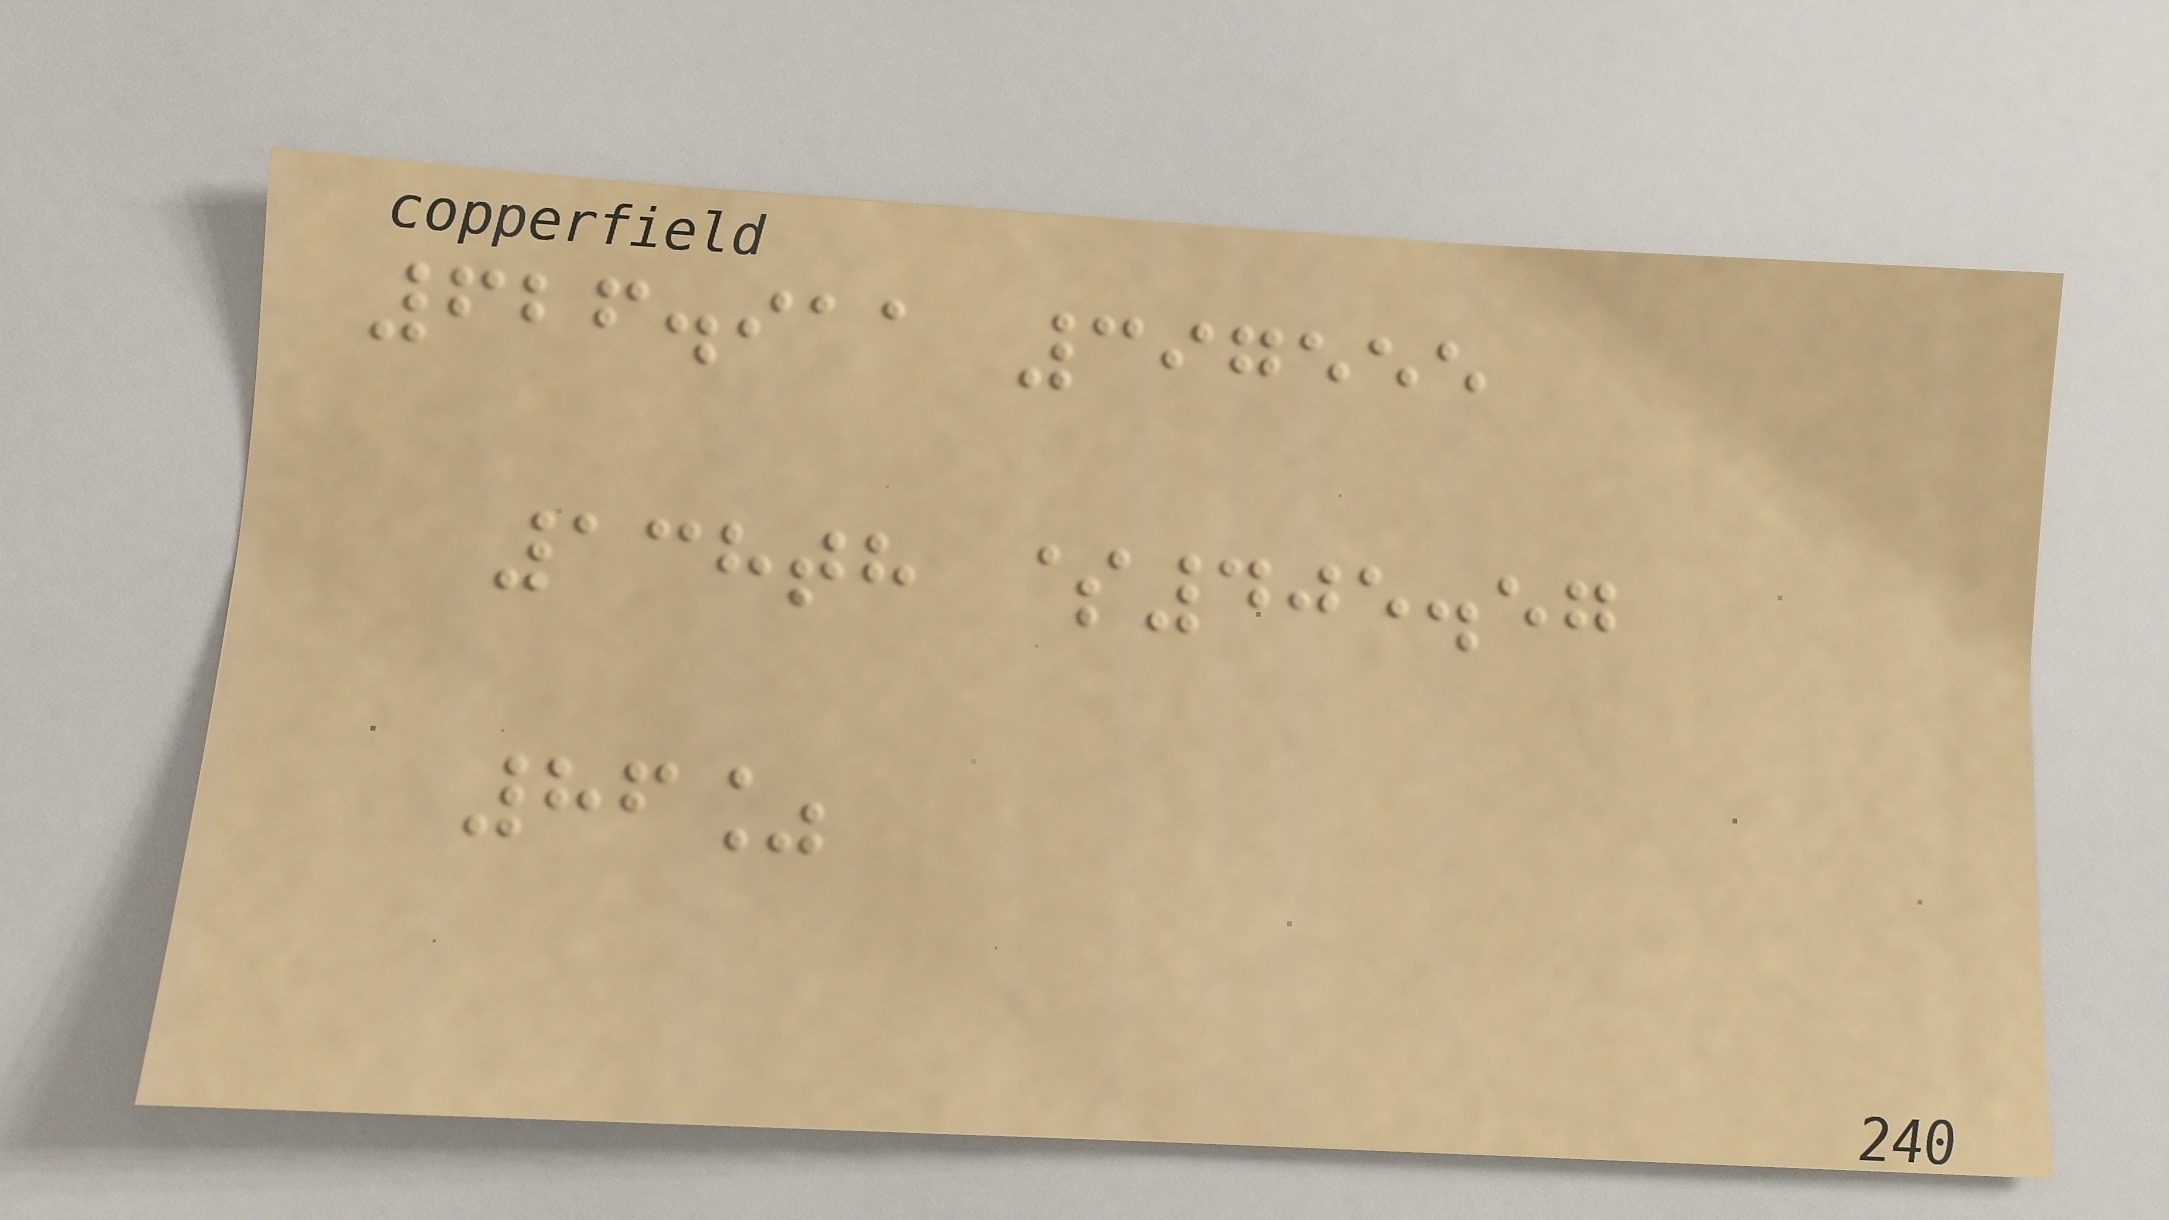626.911 397555
138th $405.57
86%
